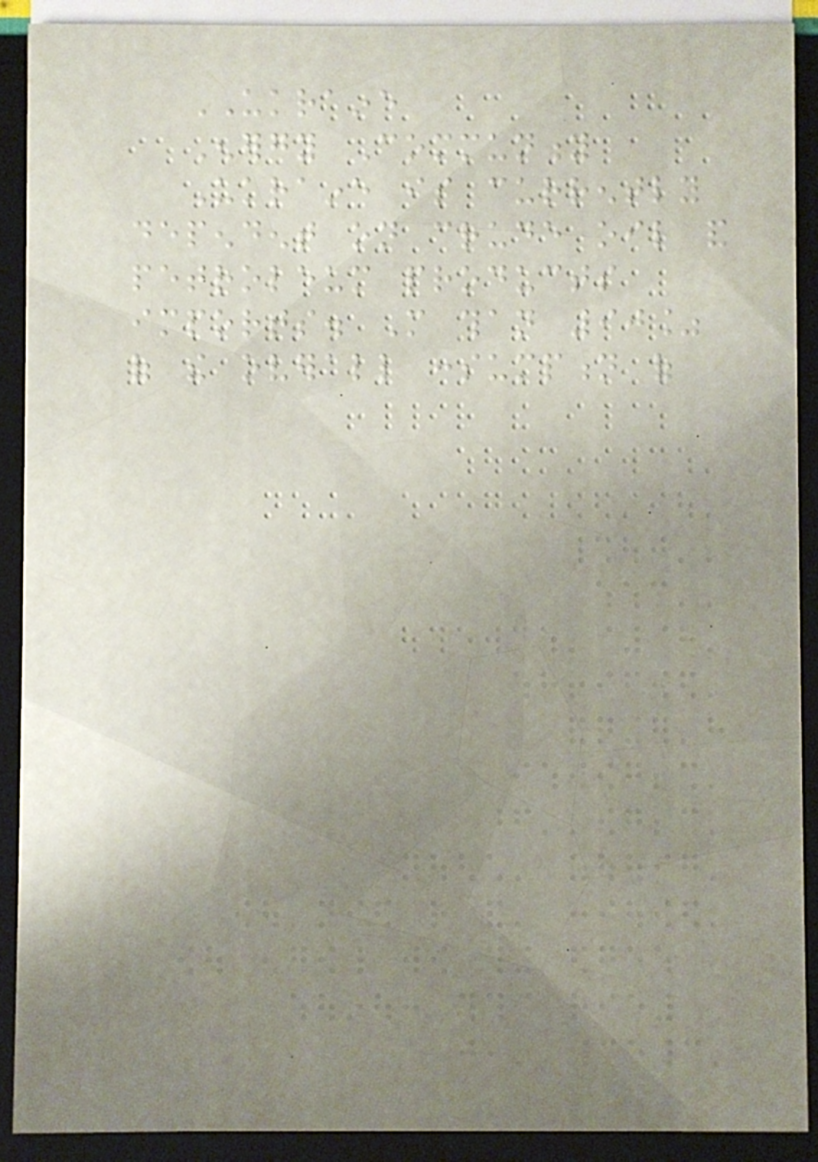UKRAINE
Energy Community
Ukraine is currently
dependent on crude oil and
petroleum products
imports. More than 90%
of the overall consumption of
